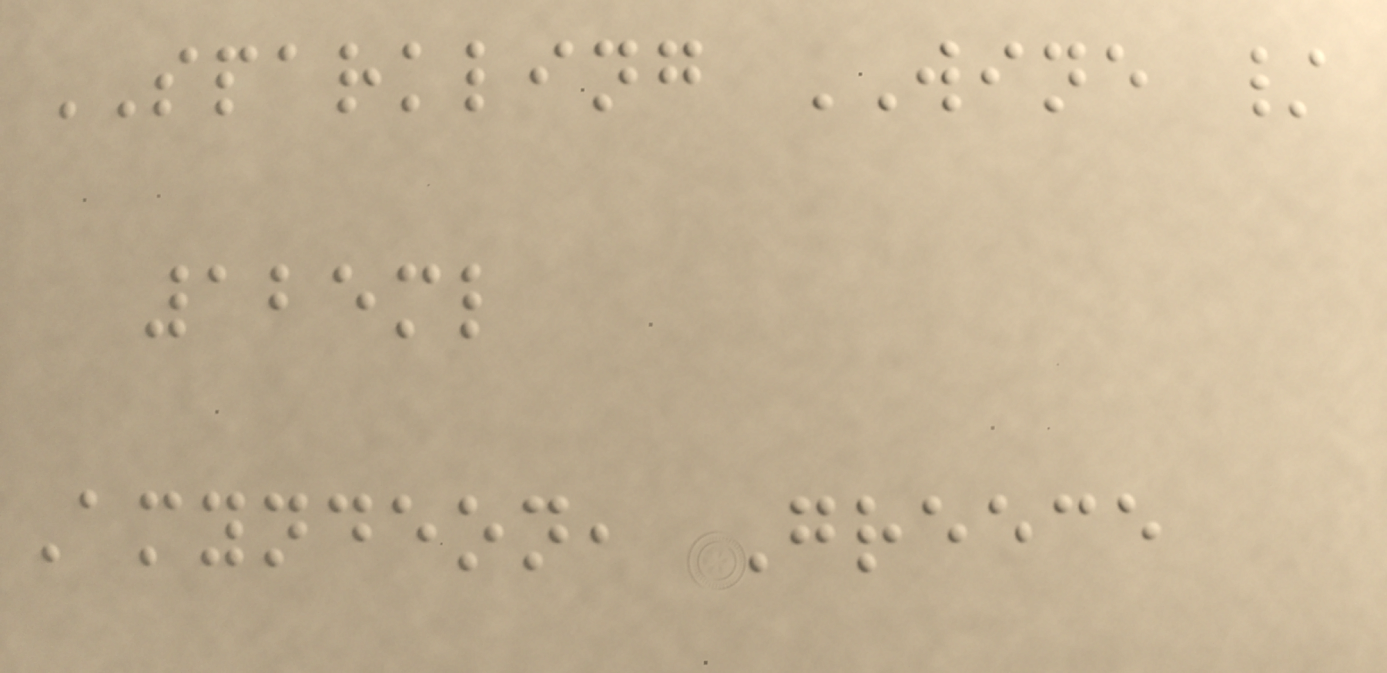SPARKLING WINE /
125ml
Amyndeon, Greece
